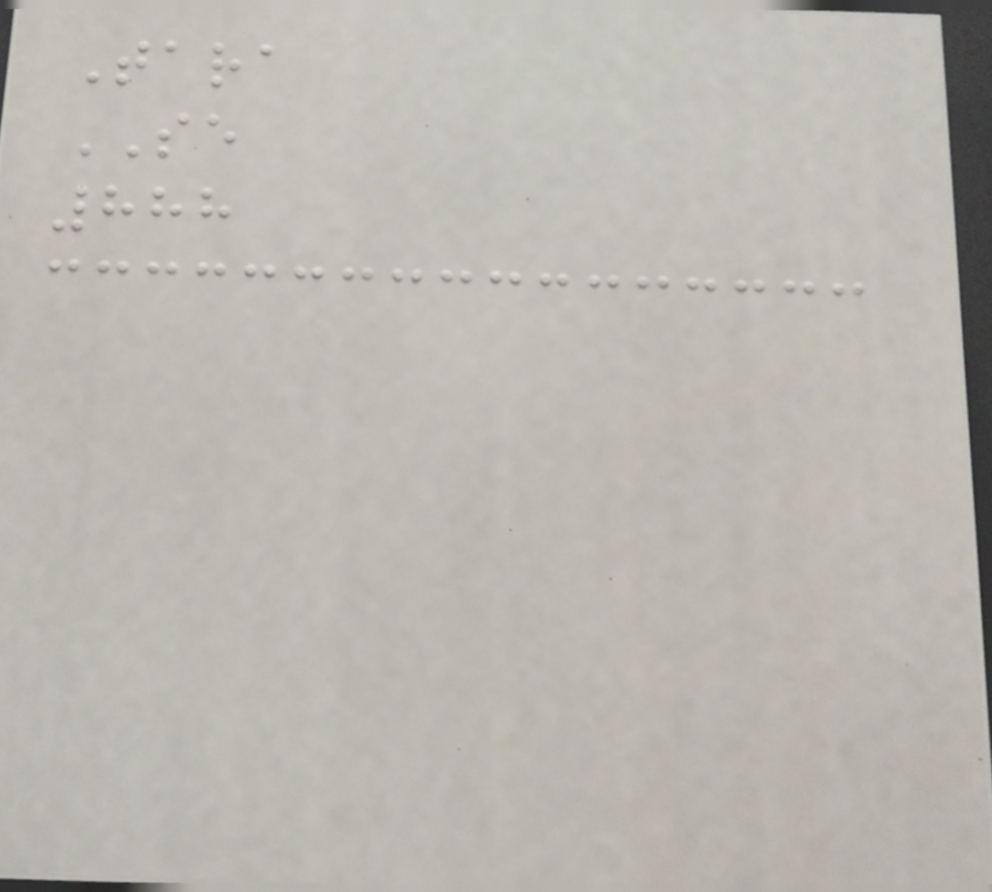Tara
SE
888
